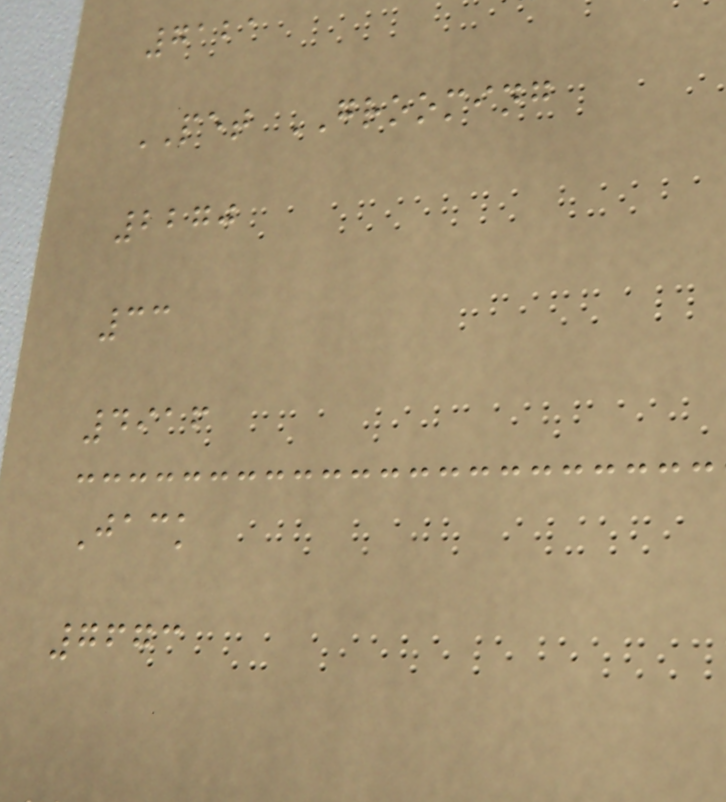7121
PET GROOMING
2270
33
4916
Jack
7673
